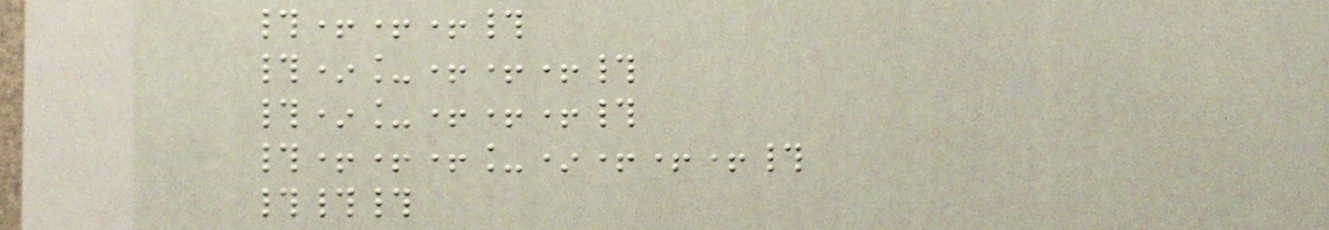#+++#
#*_+++#
#*_+++#
#+++_*+++#
###
